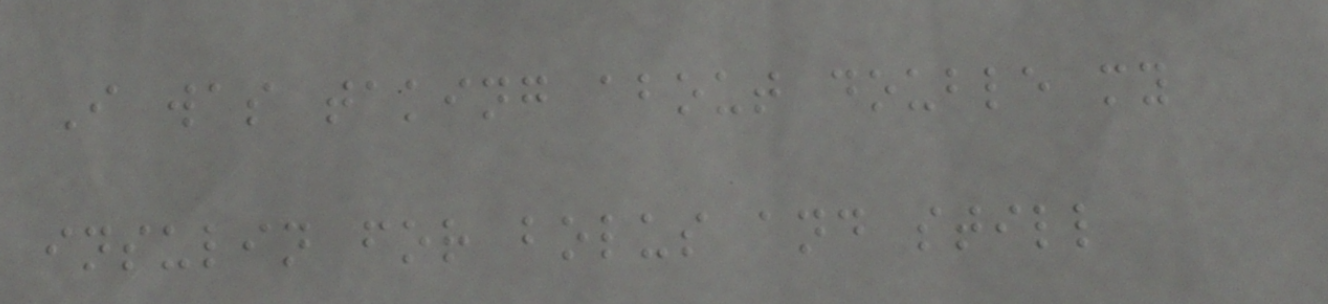I was taking about double my
insulin for bolus and still
